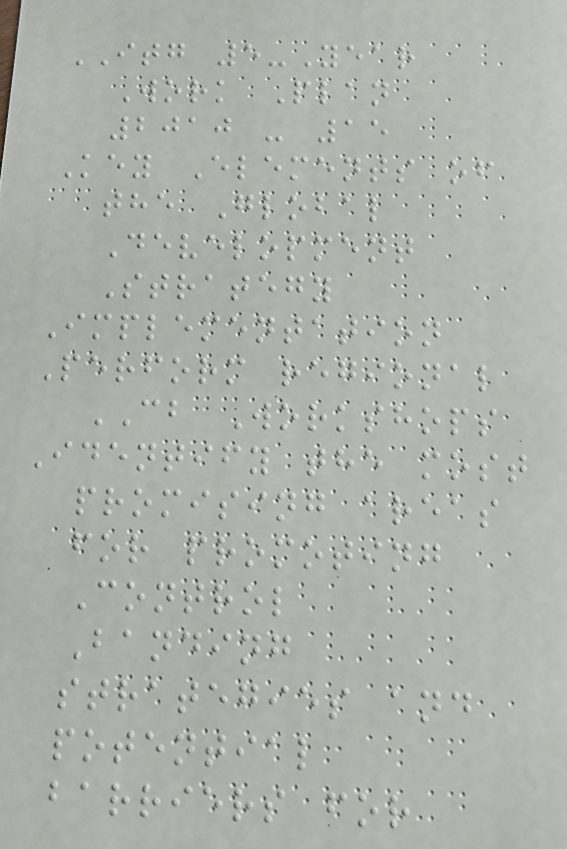ITG 5-Year
Work Plan
2010 - 15
Key Elements of
the Global
Development
Strategy
Implementation
Perform regional
CB Workshops
Identify the most
promising areas
for promoting
Control
Banding
strategies and
potential
barriers for
